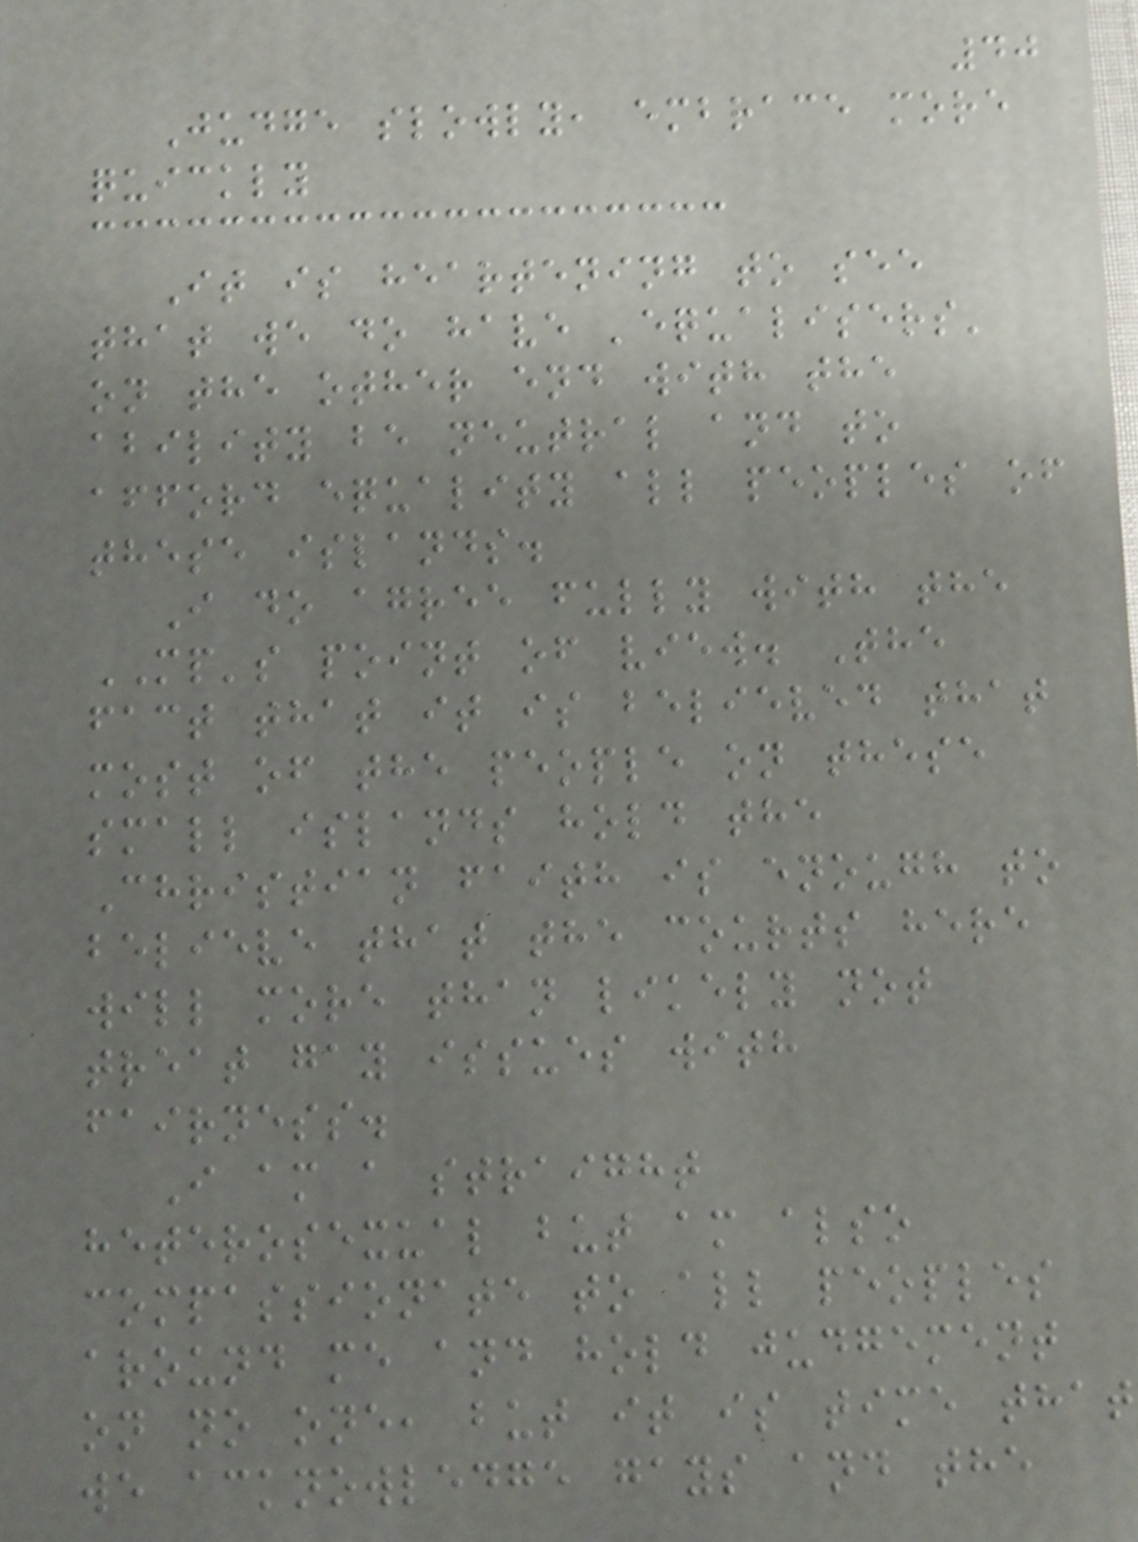40
Judge slowly, embrace more
quickly
It is heartening to see
that we do have 'equalisers'
on the other end with the
ability be neutral and to
afford equality all peoples of
these islands.
I do agree fully with the
MP's point of view. The
fact that it is believed that
most of the people on these
small islands hold the
Christian faith is enough to
believe that the courts here
will more than likely not
treat gay issues with
fairness.
I am a straight
heterosexual but am also
compassionate to all peoples
around me and hold judgement
on no one, but it is time that
we acknowledge gays and the
